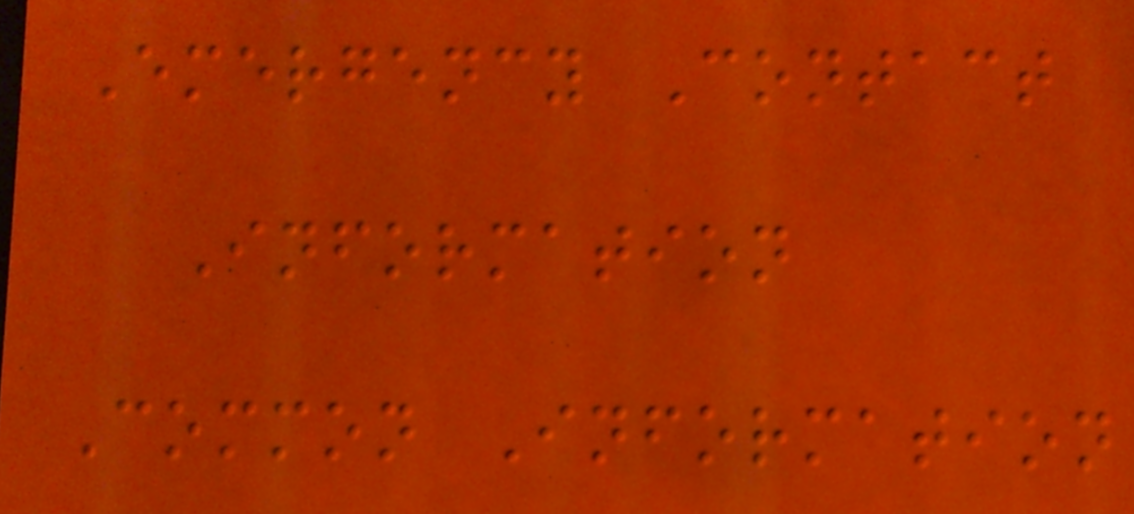Emergency Contact
Information
Common Information
